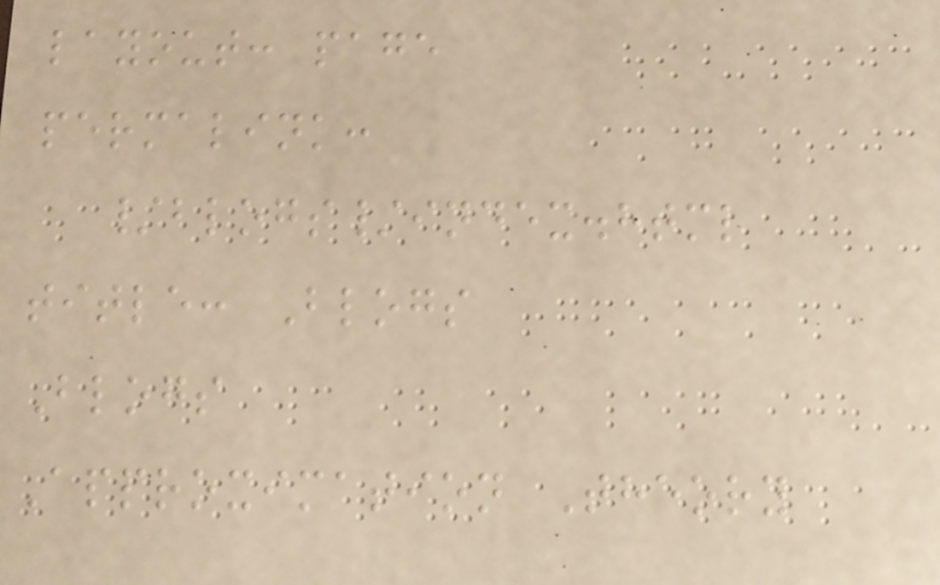layout: page
permalink:
/blogs/index.html
title: Blogs
Blogs
Approximation Theory
